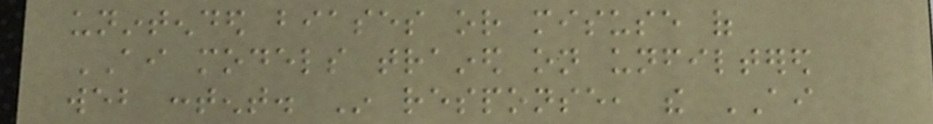unintended biases or misuse of
AI models trained on unfiltered
web content. In response, the AI
